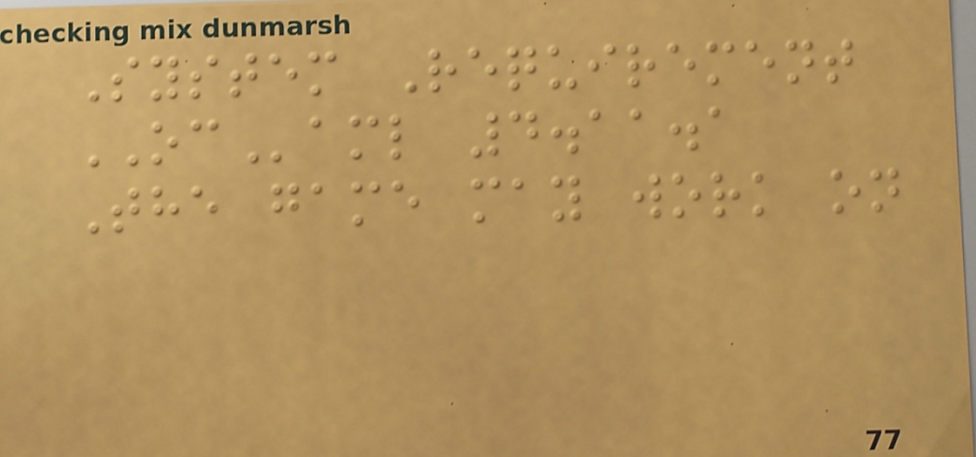System Requirement
OCaml 4.11.1
The game may work on
